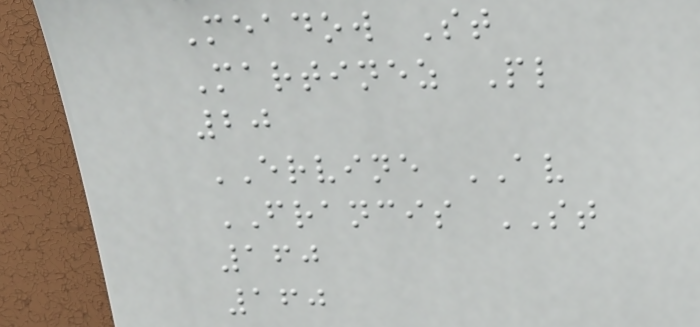Meadow St
Martinez Pl
20
ERVINE AV
FRANCIS ST
160
160
